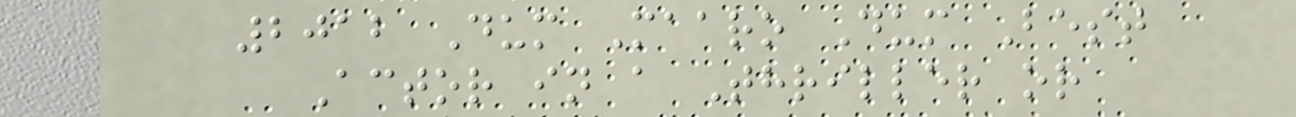2012 Dum Maaro Dum Best
Actor in a Thriller or
